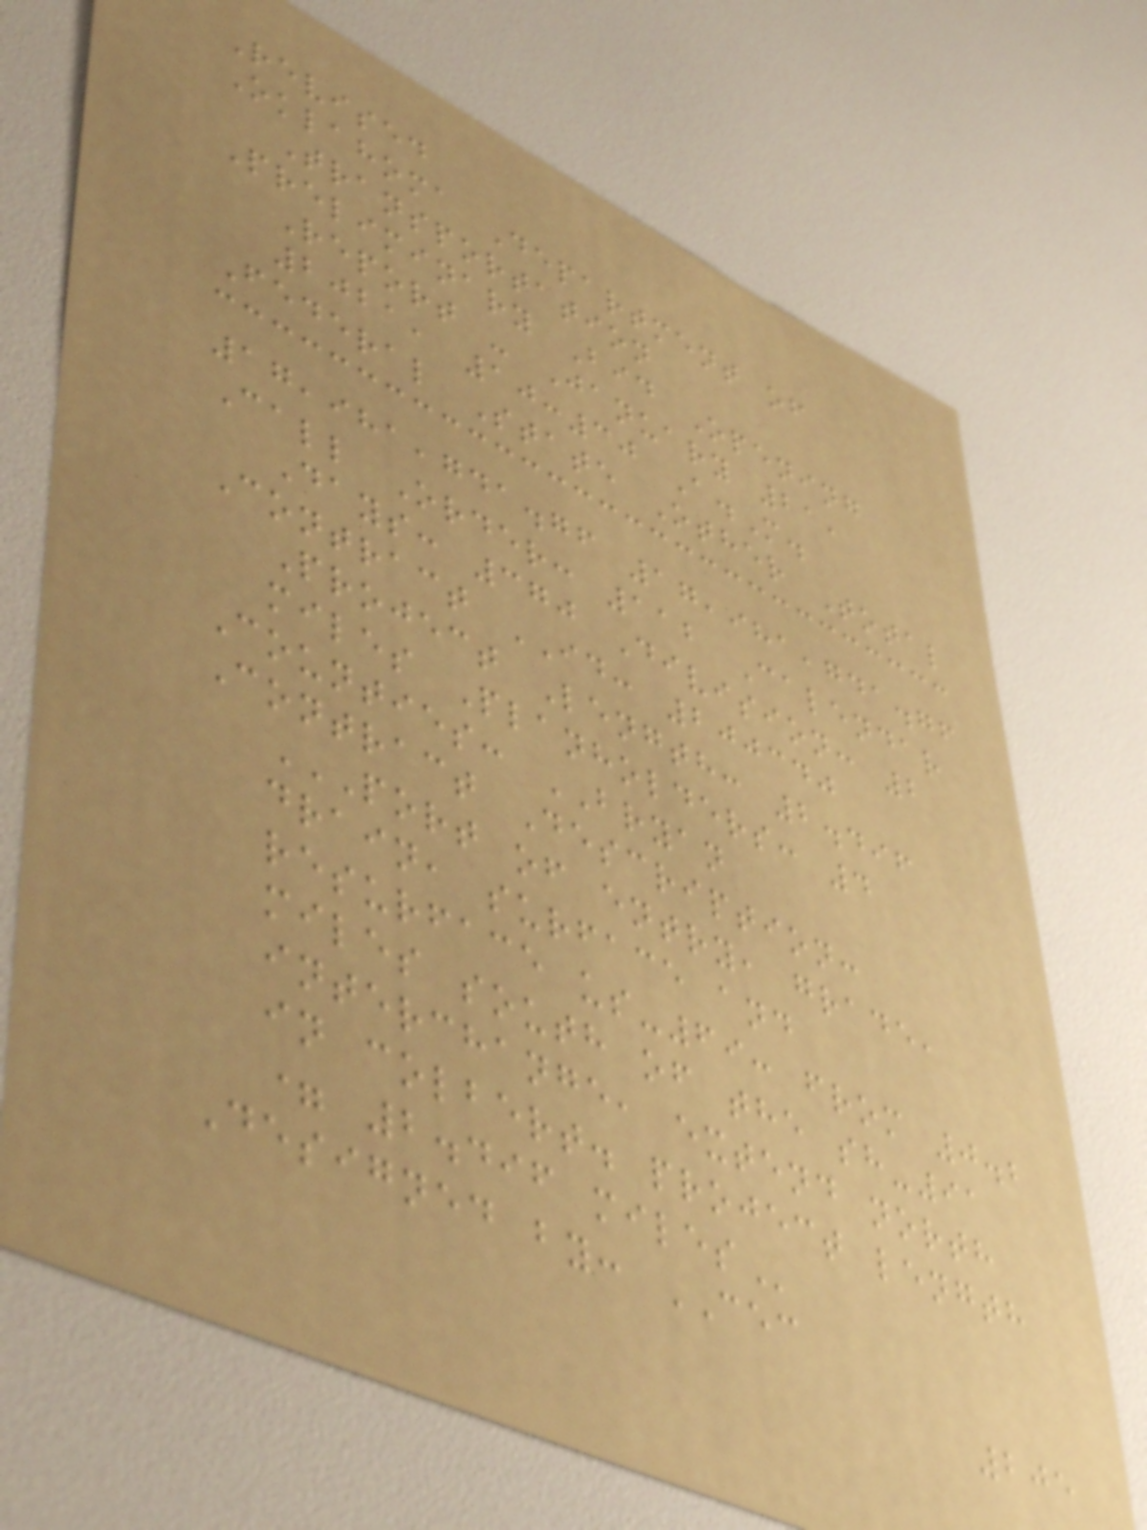Revised
Oklahoma Department of
Transportation
Preliminary Bid Opening
Report - January 21,
2021, 10:30 A.M.
Federal State Other Total
17,981,741.76 17,981,741.76
Call Order: 112 Calendar
Days: 370 Division: 2
Contract ID: 200340
Project Length: 2.496
miles Planholders: 4
Counties: BRYAN
Contract Description:
PORT OF ENTRY, GRADE,
DRAIN, SURFACE AND
RESURFACE US-69: FROM 0.2
MILES SOUTH OF THE SH-91
INTERCHANGE, EXTEND NORTH
IN COLBERT. PROJECT LENGTH
= 2.496 MILES
Designed by: CEC
205
